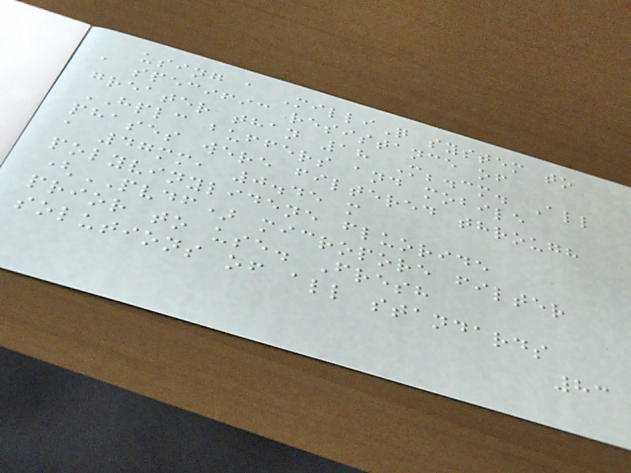using a MilliQ system to
a specific resistance of
greater than 18 M;.cm. All
HPLC buffers and mobile
phases were filtered through
a 47mm, 0.45 m
polyvinylidene fluoride
(PVDF) micropore filter
prior to use. Fresh
solutions of all standards
83
